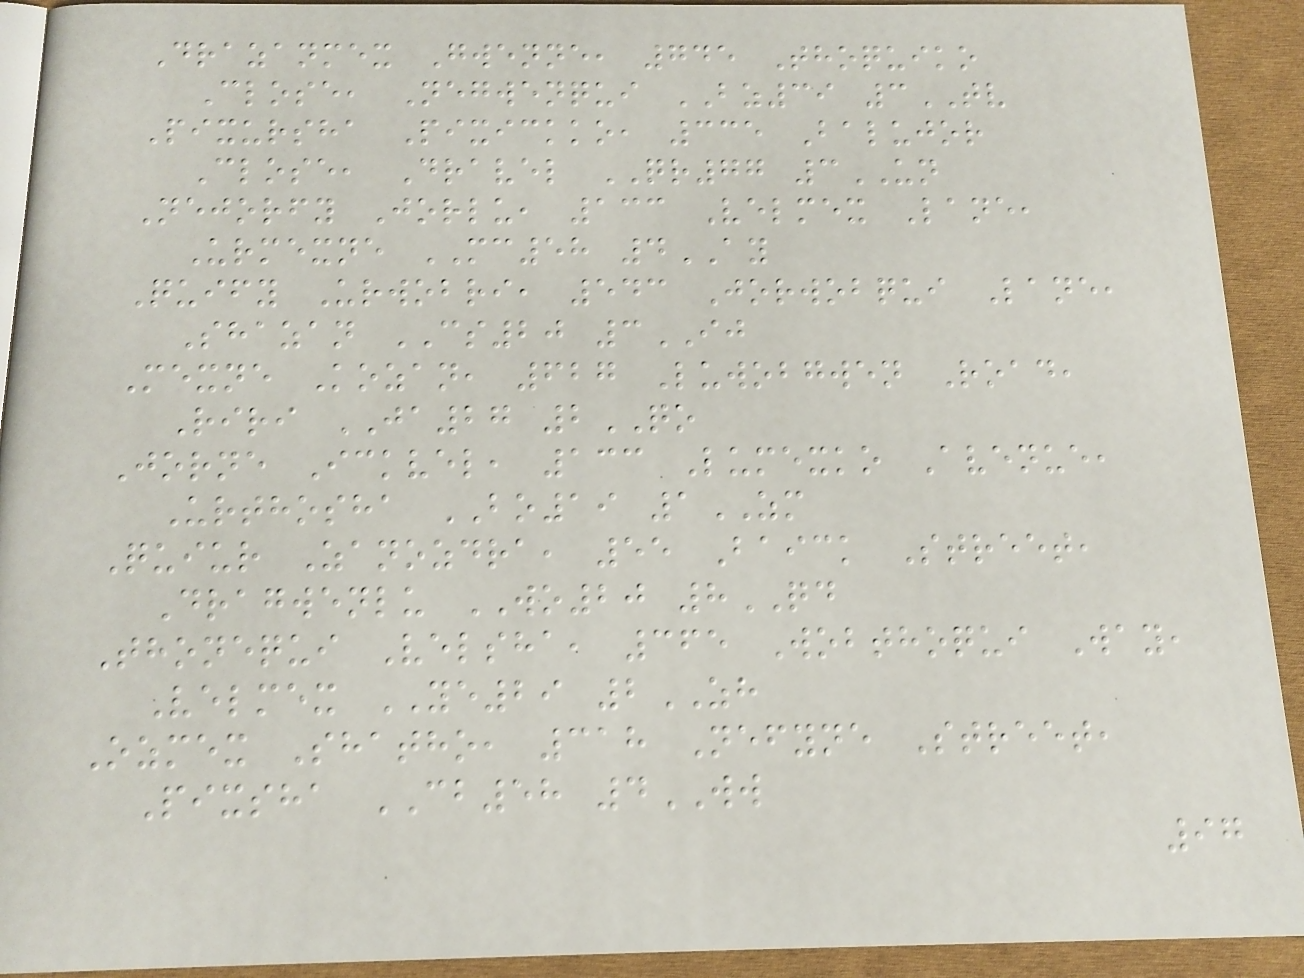Drazanmex Gwenne, 745 Thoquiko
Close, Negwenqui BZ39 3TV
Pixursha Pixickko, 335 Balujor
Close, Dravel QR77 3UN
Nejorfy Jorlu, 133 Velmex Lane,
Urmexne MC58 4AY
Quify Urwobri, 543 Jorwobqui Lane,
Shazan CS20 3IJ
Mexne Kozan, 627 Luwobgwen Road,
Riri JA27 2QO
Jorne Ickvel, 133 Lumexko Avenue,
Urthosha BO19 1ZM
Quiur Zanozdra, 55 Baick Street,
Dragwenlu WO20 8QD
Thonequi Velsha, 365 Wobthoqui Way,
Velmex YE29 2ZH
Ozmex Shatho, 318 Nefyne Street,
Pixsha CB58 4WW
97
